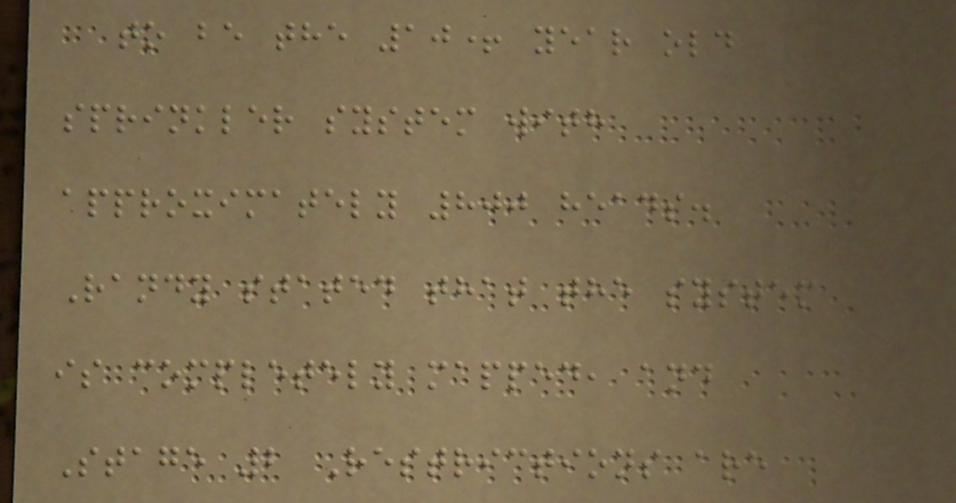to be the 10+ year old
sprinkler system with
approximately 800 heads.
Randy stated that the system
is completely mapped, and
Stage 2 Restrictions are
